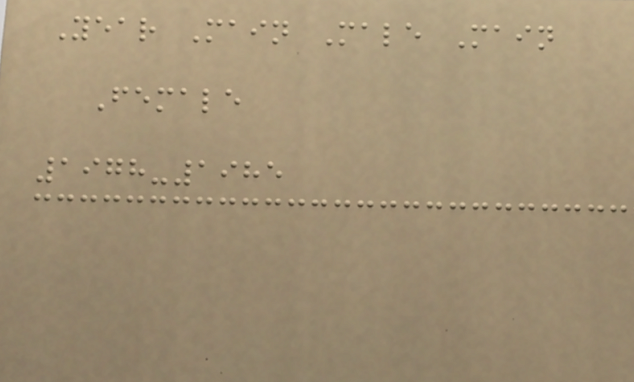Year Main Male Main
Female
1978-1985
